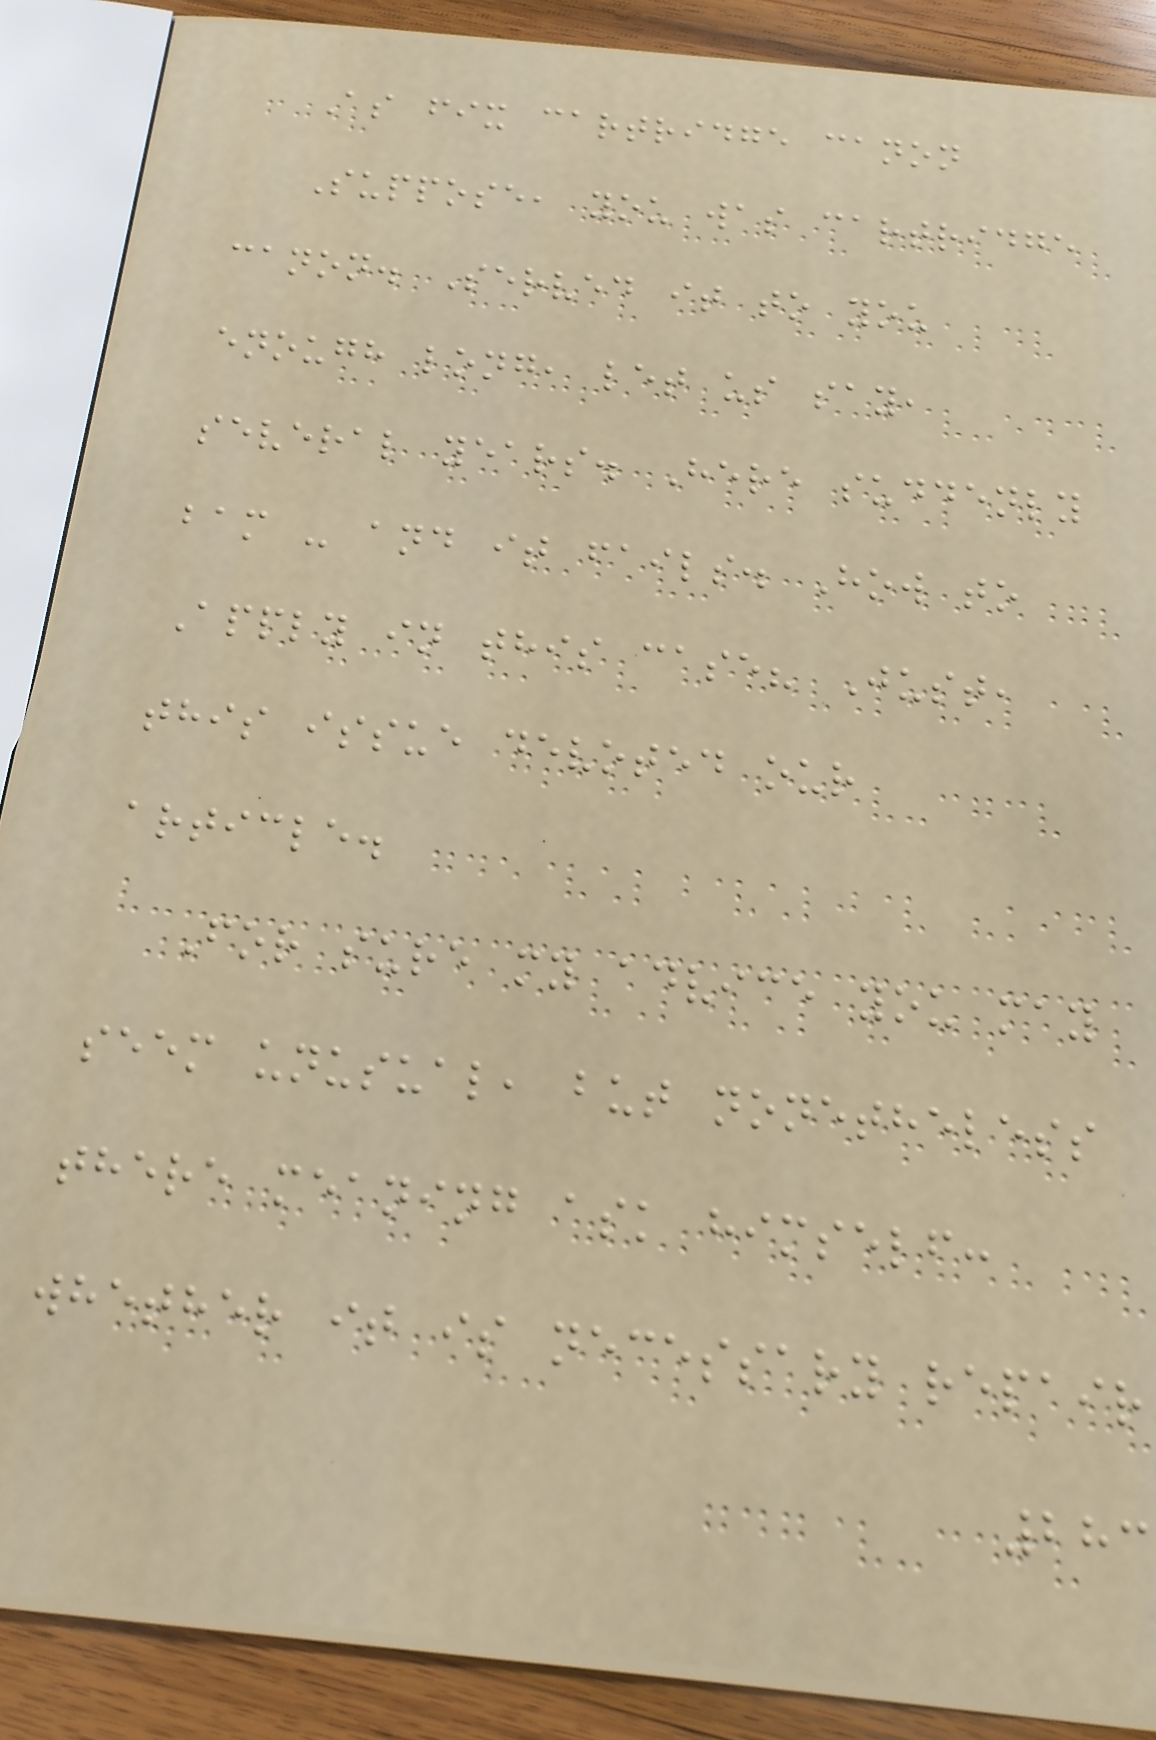As fix cartridge canon
Suppose, you was cartridge
canon. Served it to you
enough long, let us say,
several years. Here suddenly
bam - and it fails. How to
Apply in this case? Just,
this issue devoted our
article.
For sure my advice you may
seem unusual, but nonetheless
there meaning ask himself:
whether it is necessary repair
283
